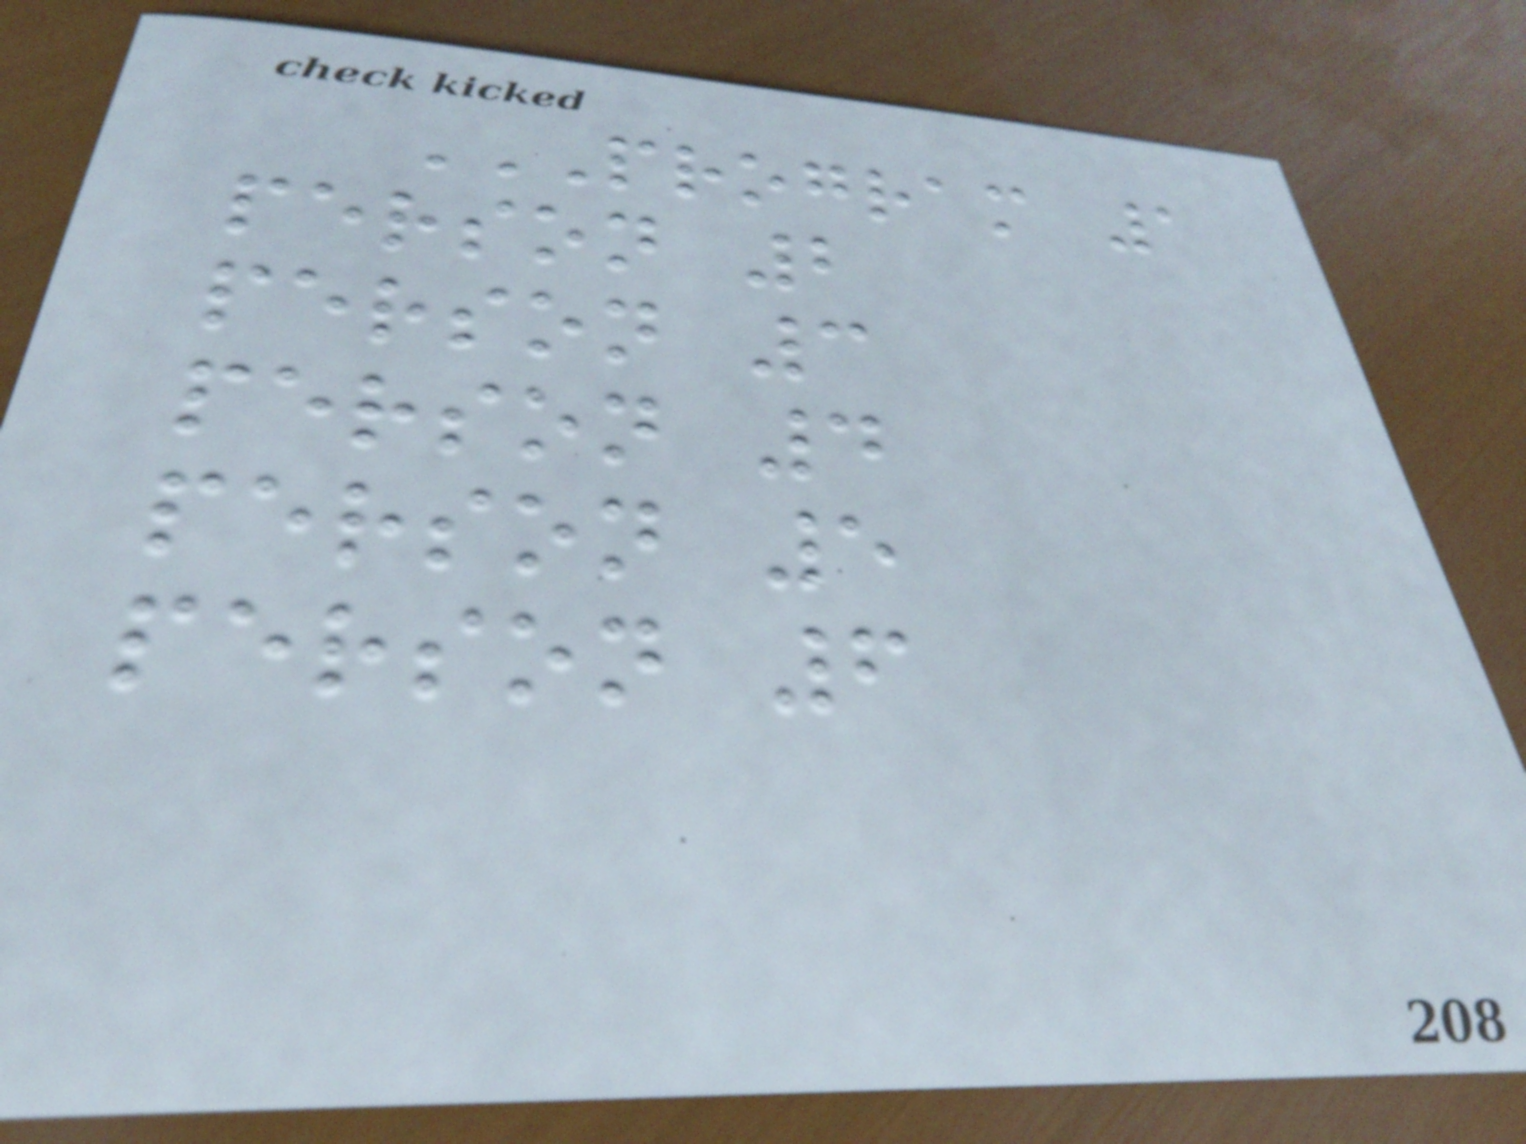PROGRAM 1
PERSON 2
PERSON 3
PERSON 4
PERSON 5
PERSON 6
